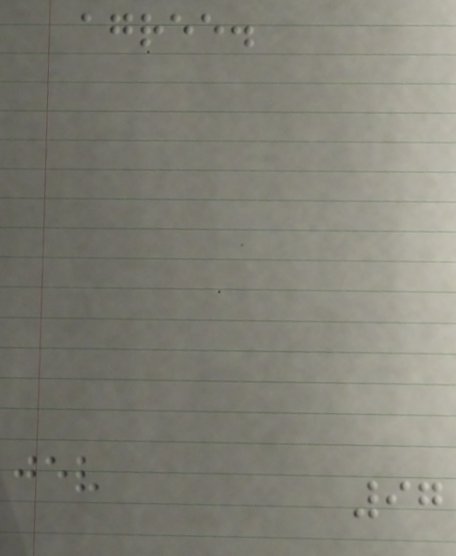agree.
97
